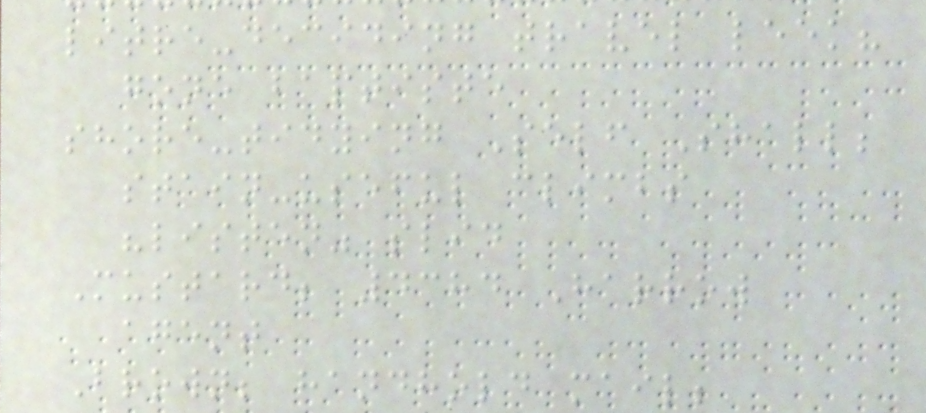litre-deciding travel leek?
gone baptiste
shore-tidying Self Shall;
stain-useful climbs
"listen" slid
Mustard; 4384 Harrow
agent
Brown; handhold mail;
